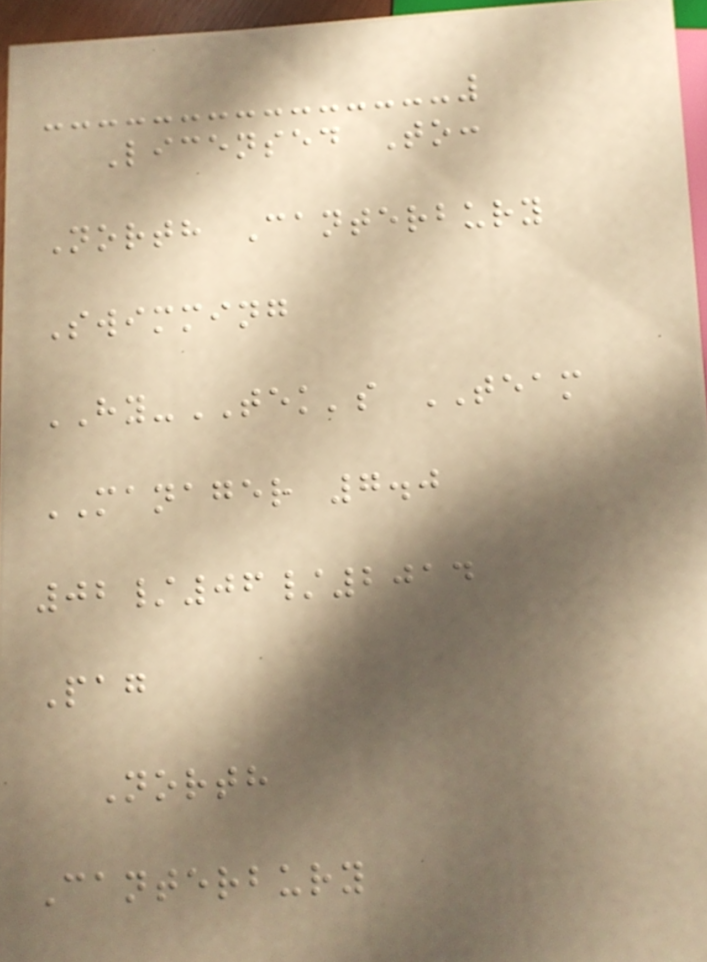Licensed To:
North Canterbury
Swimming
HY-TEK's TEAM
MANAGER 7.0
02/06/2014
Pag
North
Canterbury
